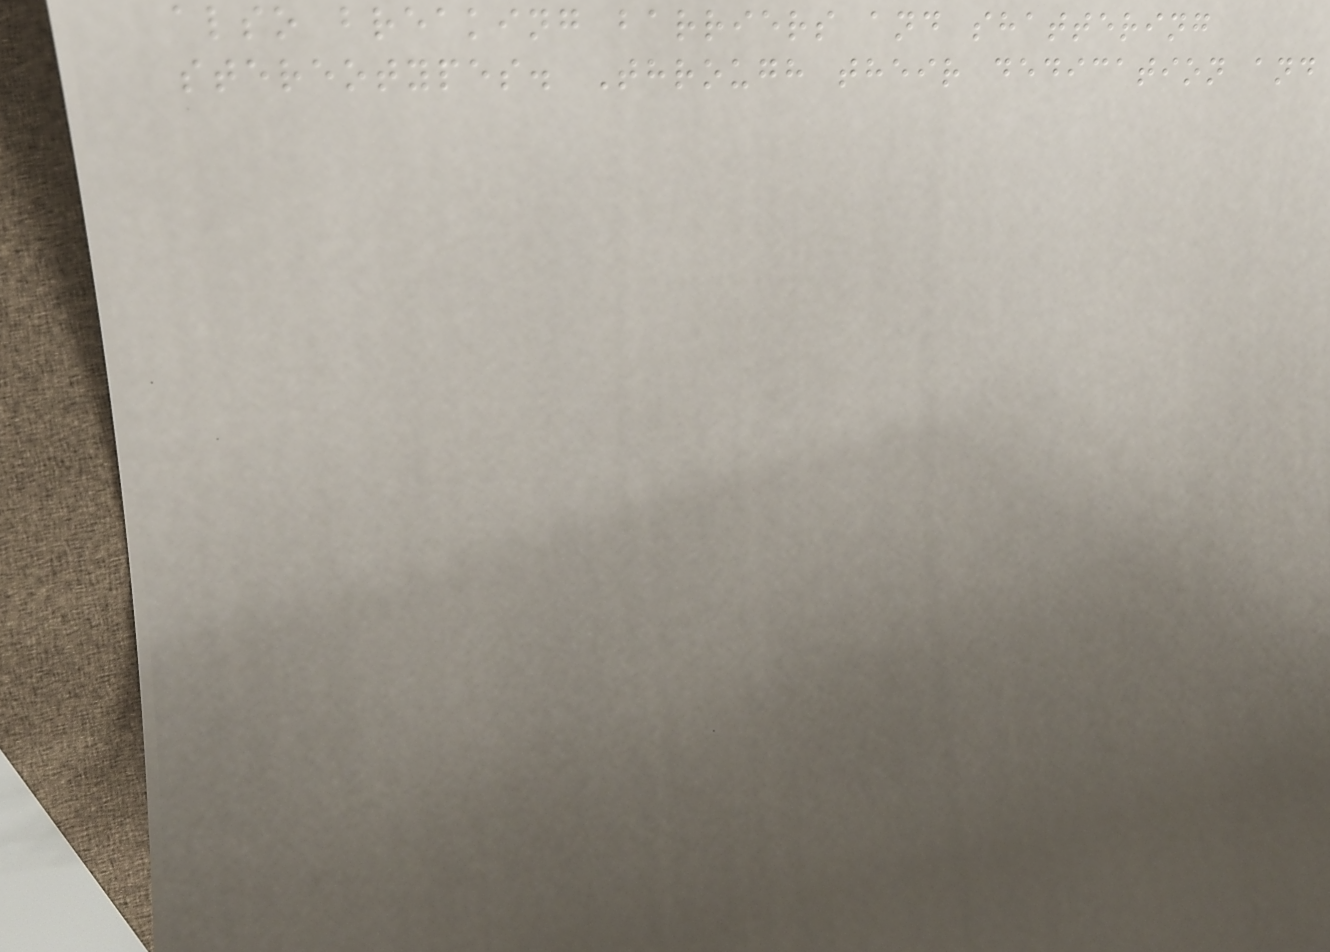also breaking barriers and shattering
stereotypes. Through their dedication and
